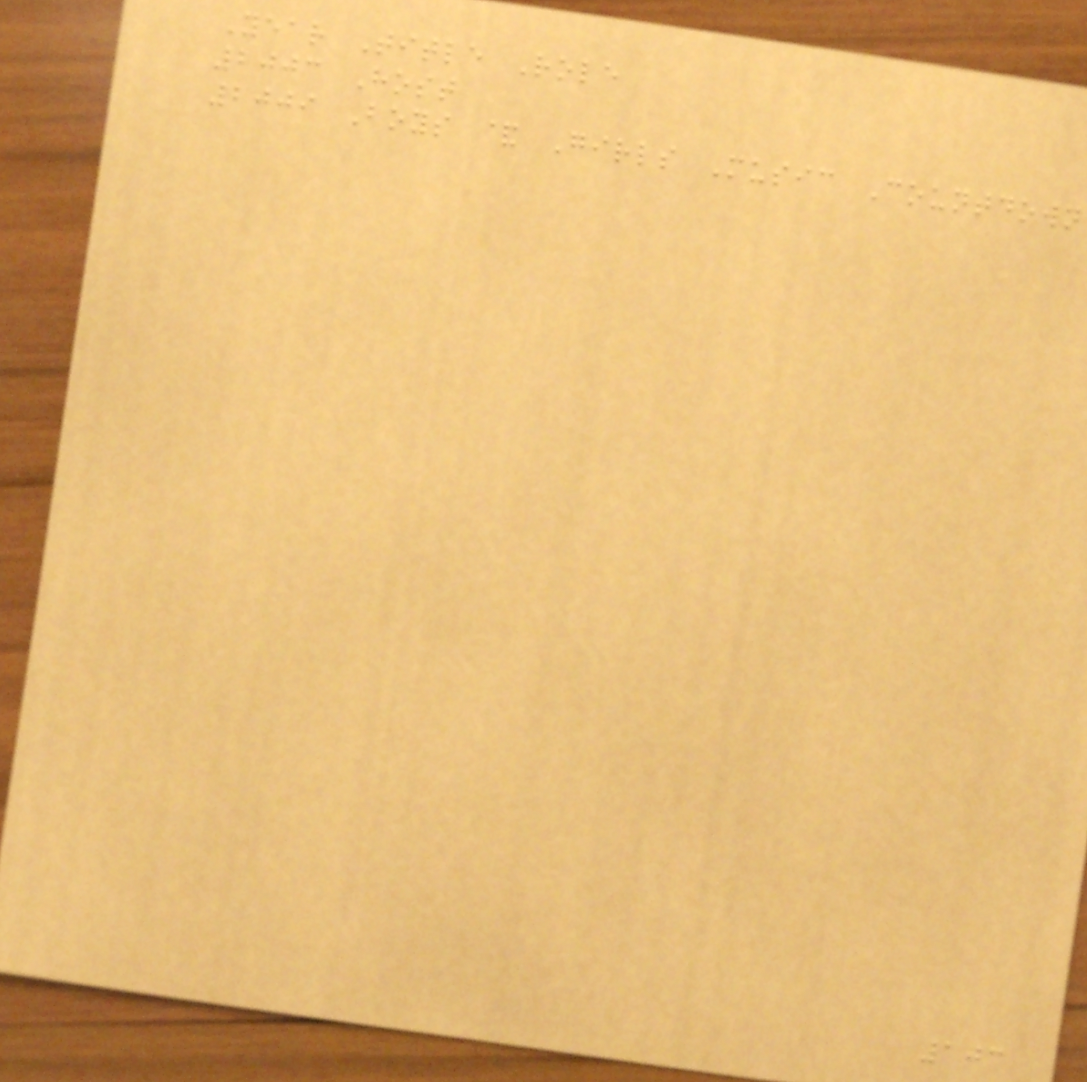Year Title Role
2003 Host
2009 Boys & Girls Music Countdown
103
